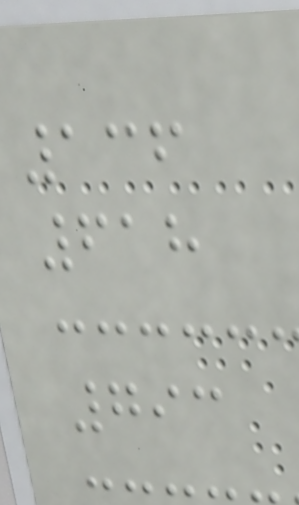136
618
793
